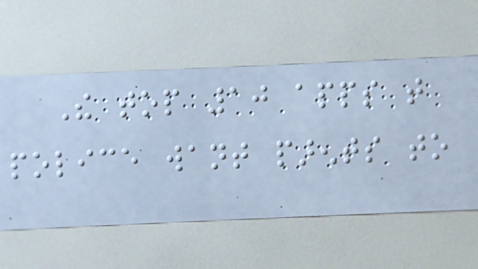The top 10 apps that
police want parents to
